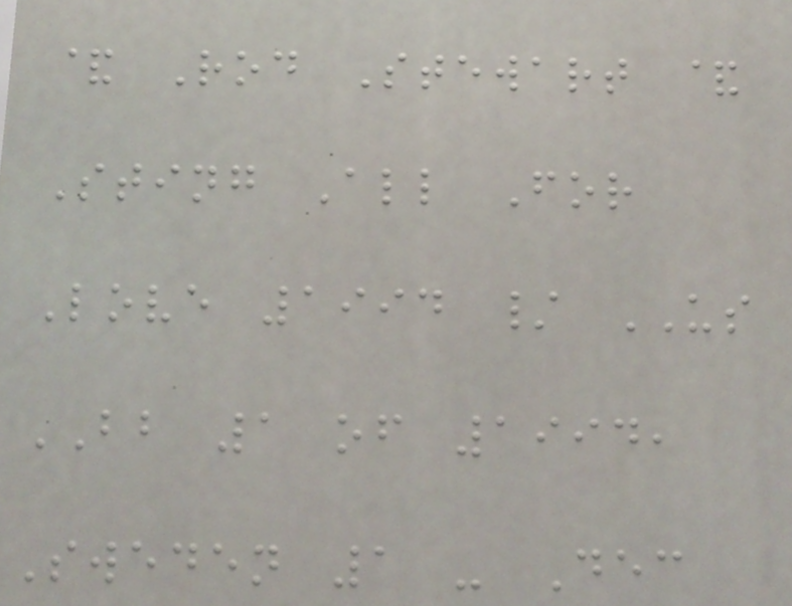& Rod Stewart &
Sting All For
Love 1994 / US
BB 1 of 1994,
Sweden 1 - Dec
